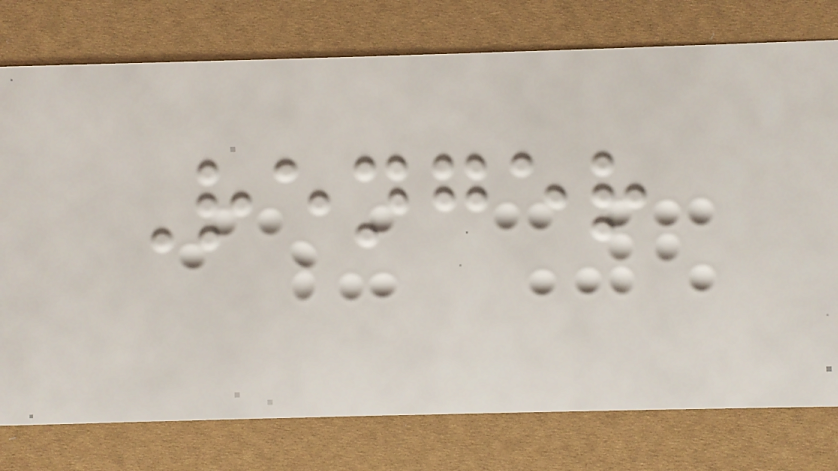Renger
